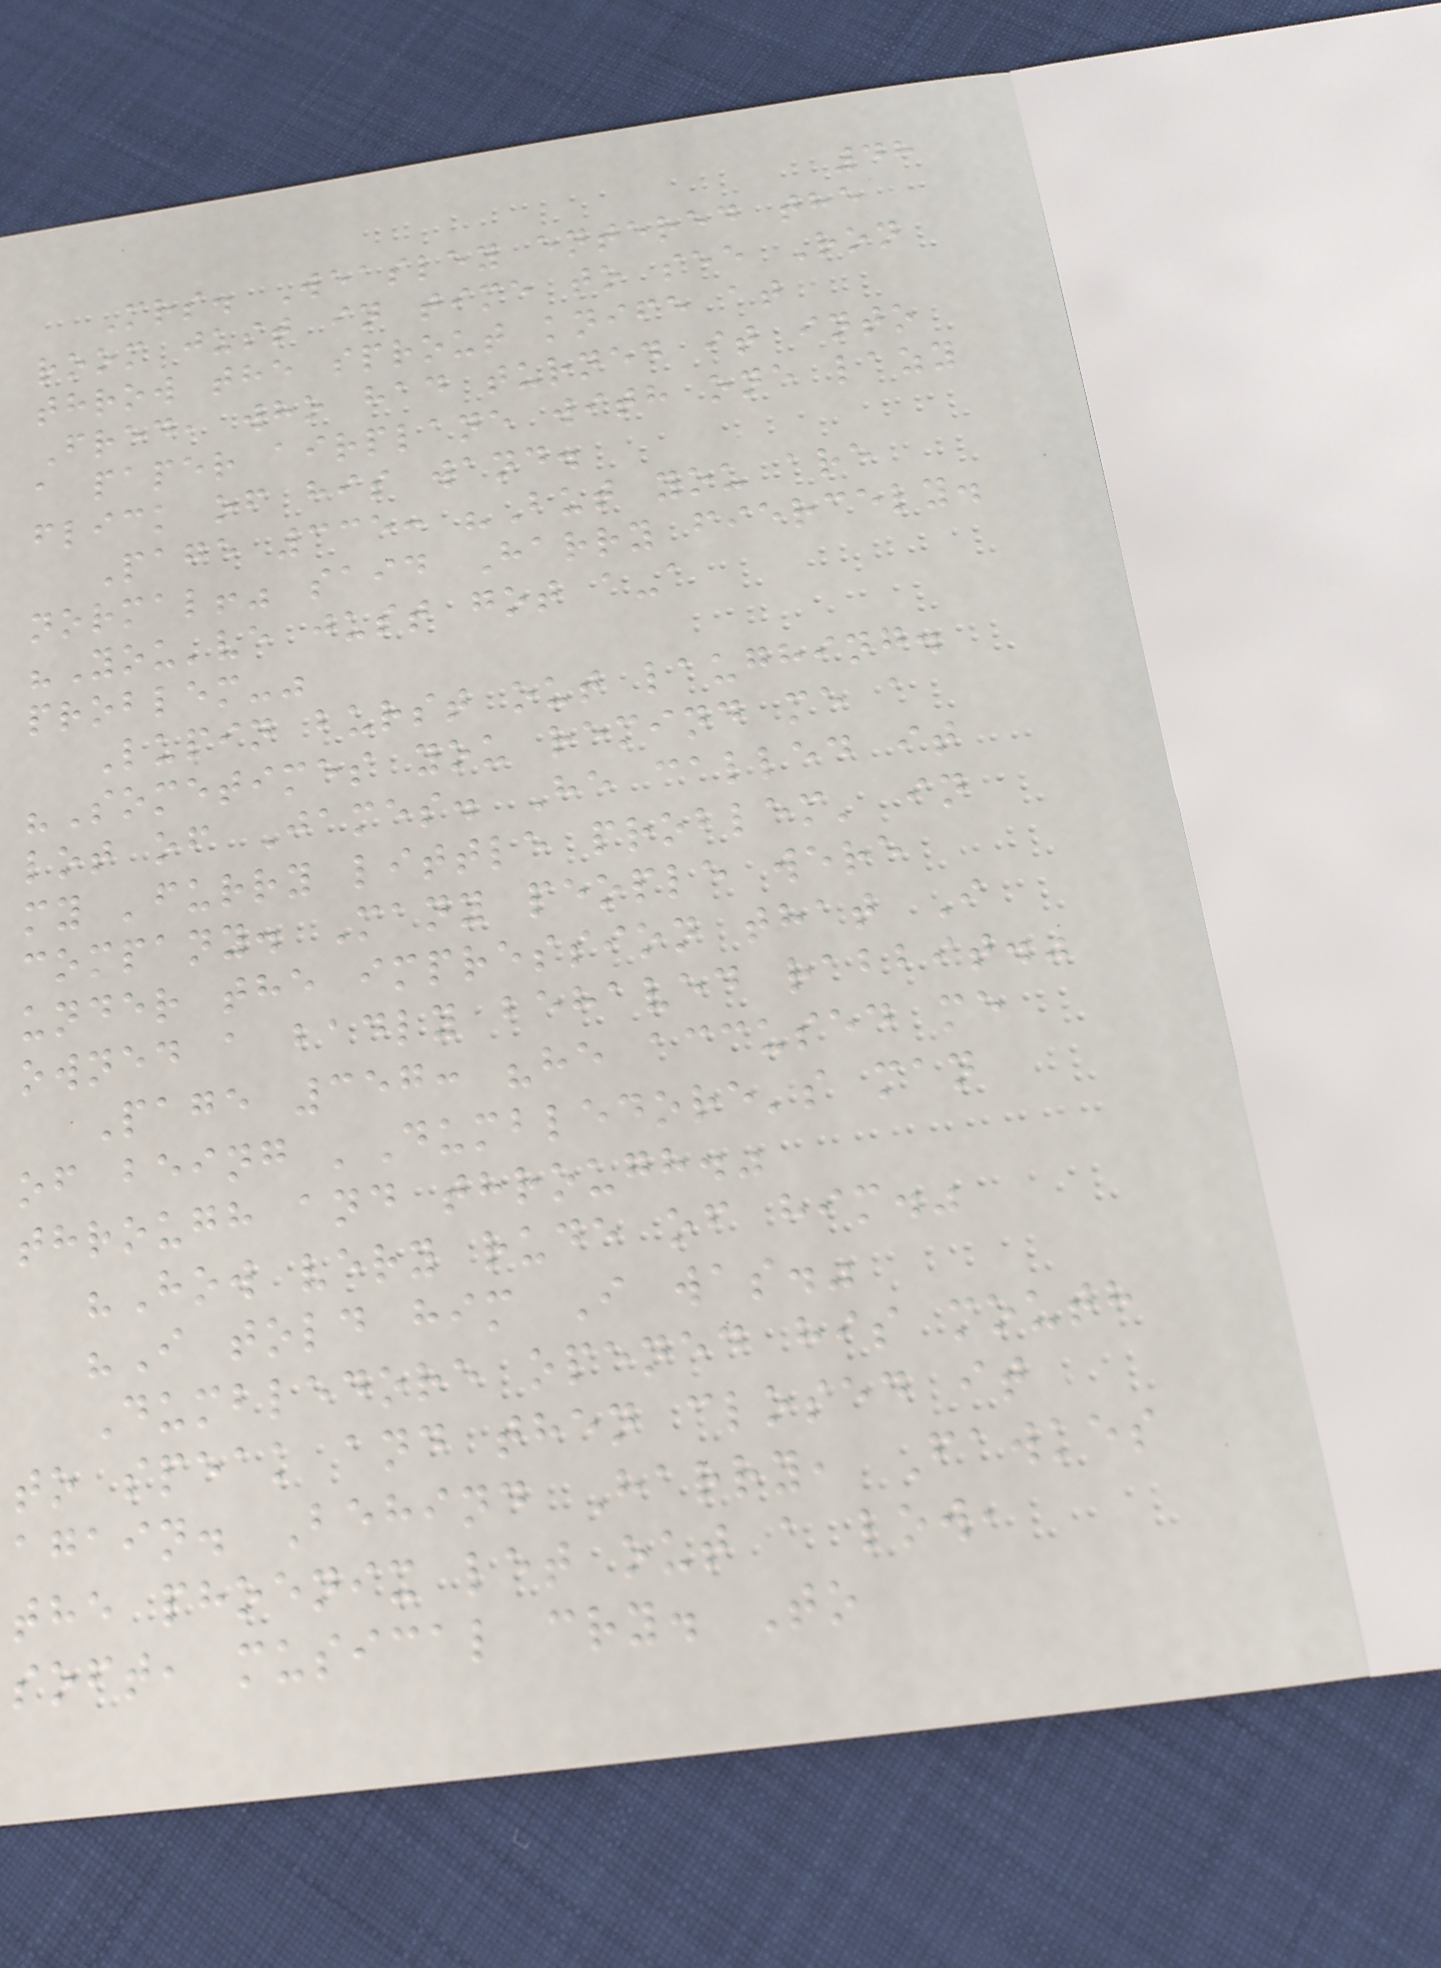48
Mrs. Weasley entered the
room just in time to see Ron
throw the sprout knife at
Fred, who had turned it into
a paper airplane with one lazy
flick of his wand.
Page 335: "But you are
normal!" said Harry fiercely.
"You've just got a-a
problem-"
Lupin burst out laughing.
"Sometimes you remind me a
lot of James. He called it
my 'furry little problem' in
company. Many people were
under the impression that I
owned a badly behaved rabbit."
Page 357: "he accused me
of being 'Dumbledore's man
through and through."
"How very rude of him."
"I told him I was."
Dumbledore opened his mouth
to speak and then closed it
again. Behind Harry, Fawkes
the phoenix let out a low,
soft, musical cry. To
